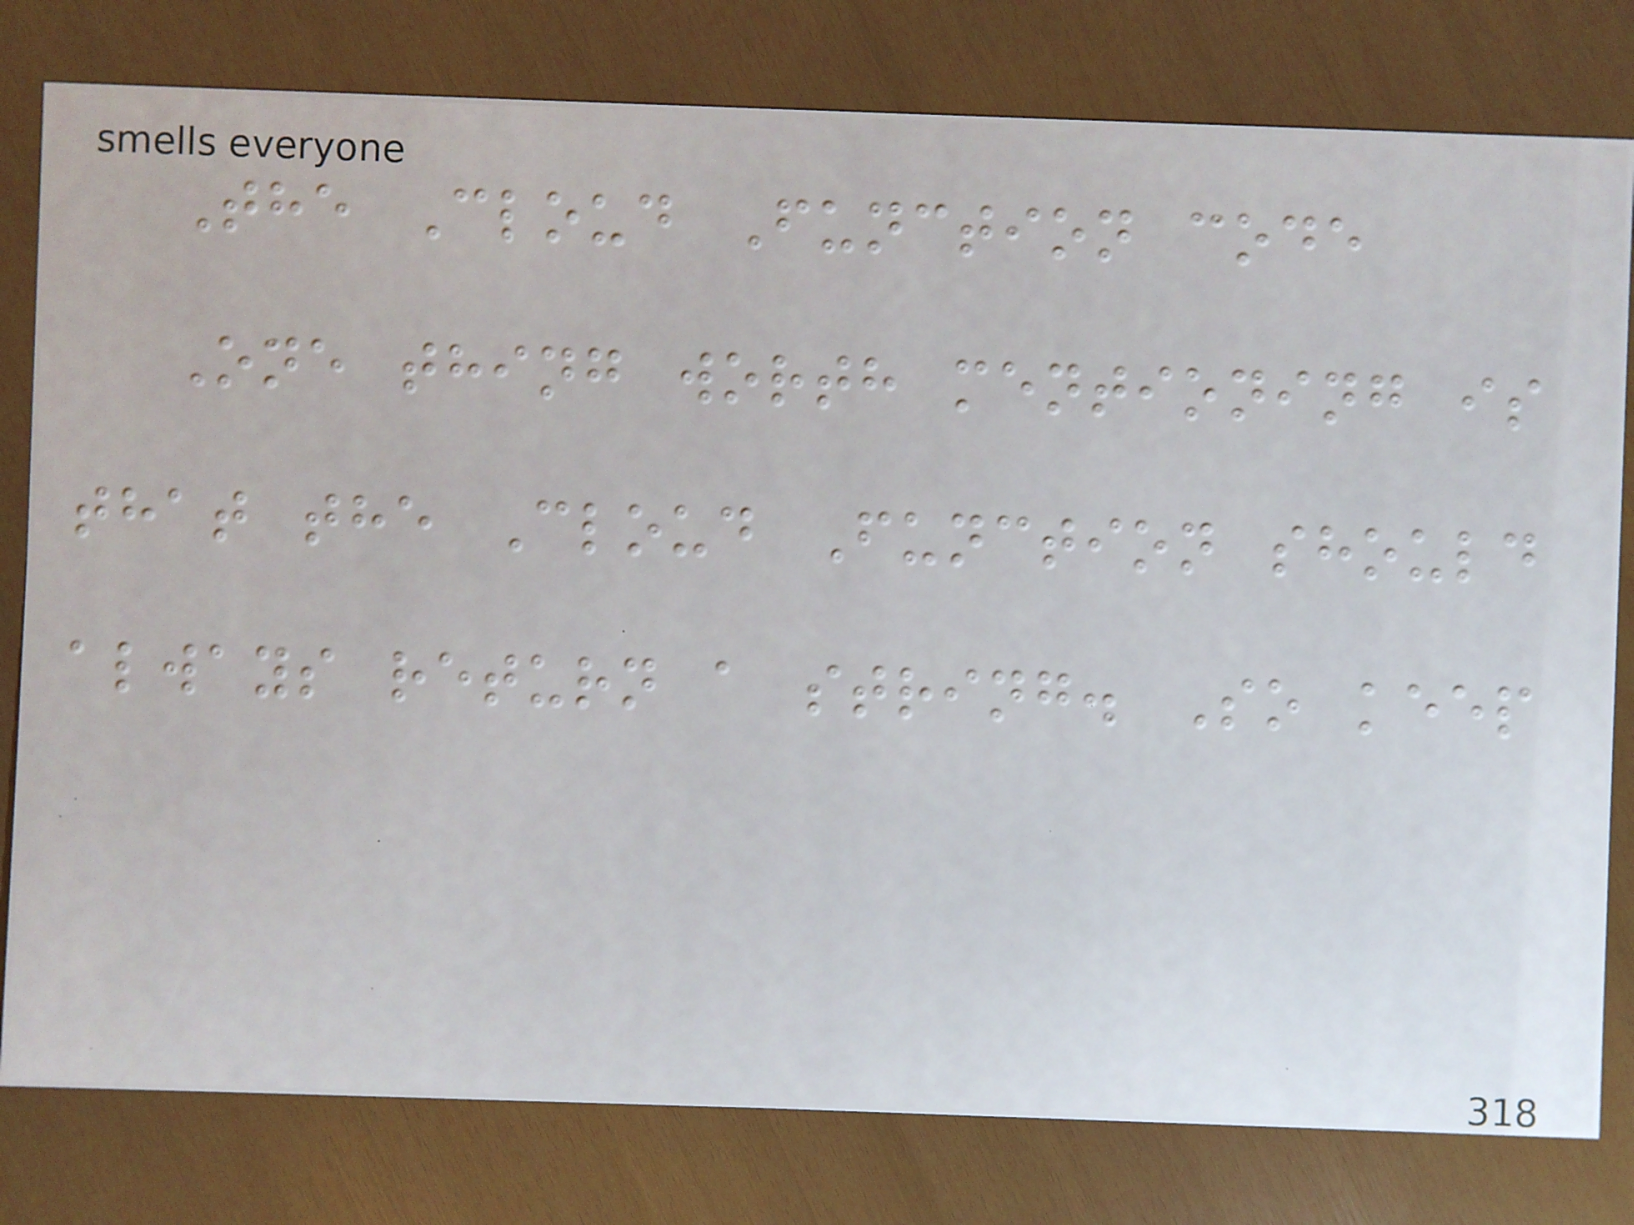The Cloud Function code
One thing worth mentioning is
that the Cloud Function should
always return a string. So keep
